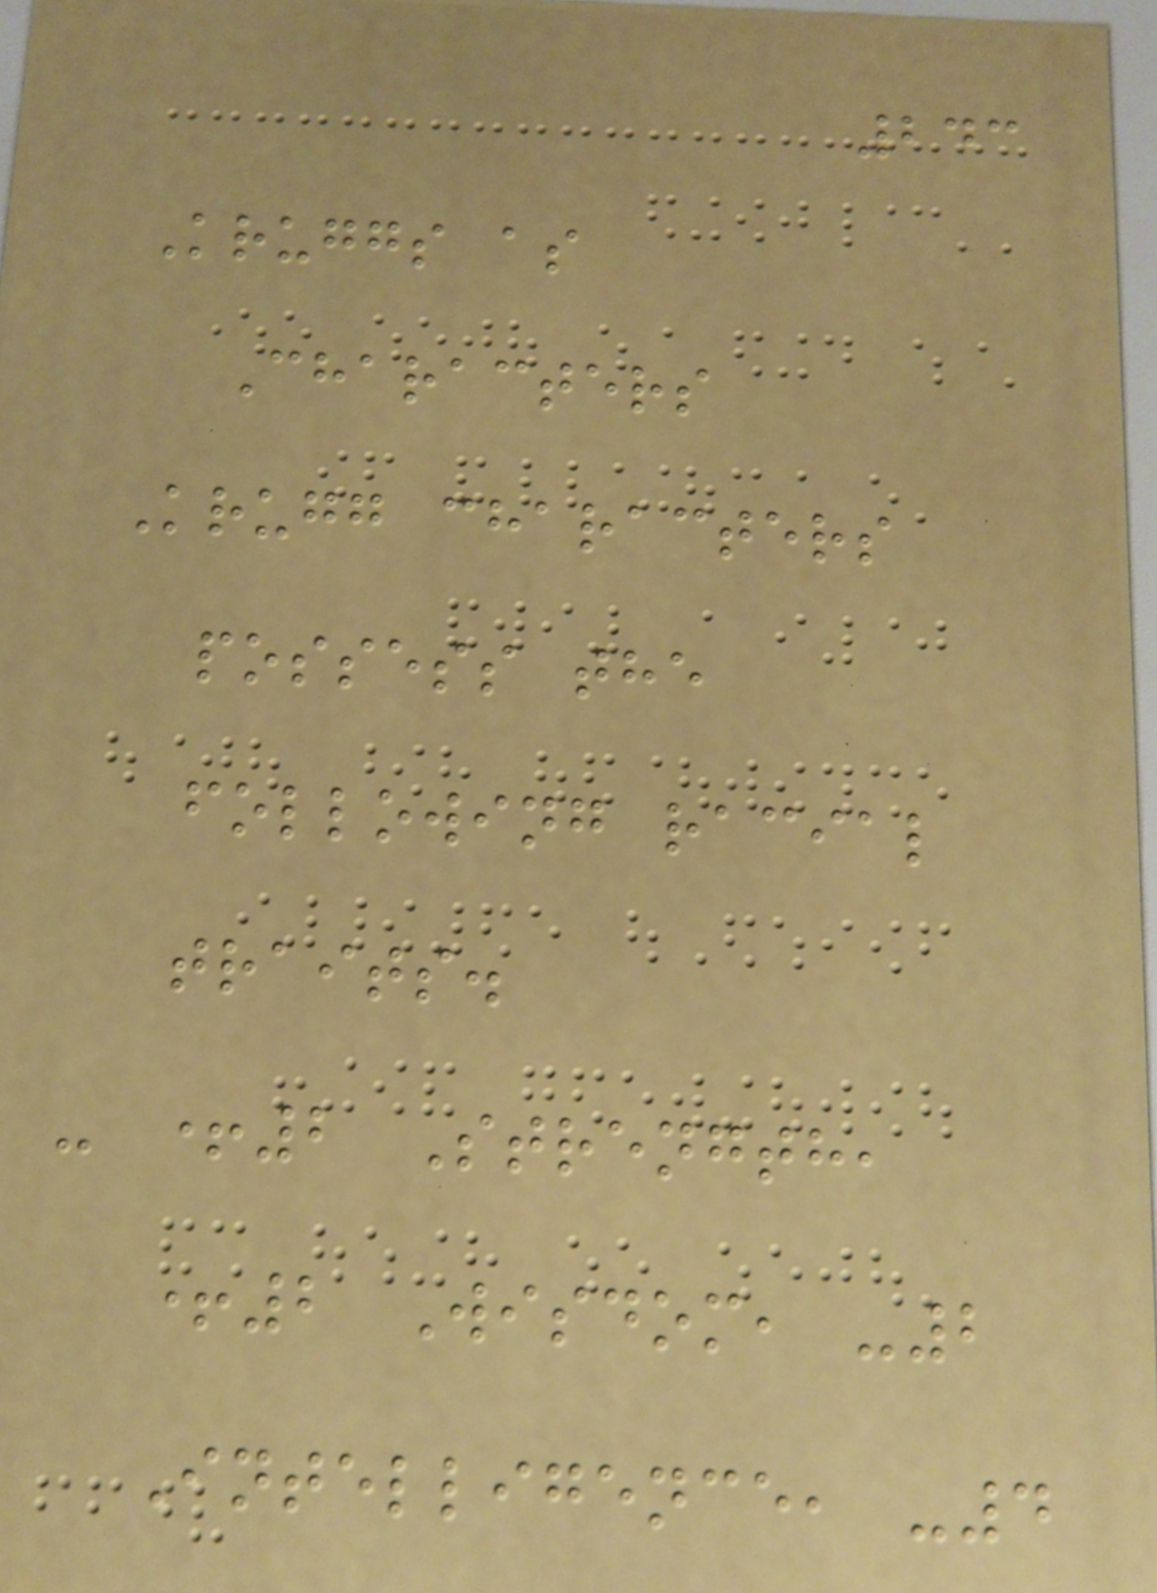243
Kruggs as
Characters
Krugg characters
possess the
following racial
traits.
- +2 Strength,
+2 Wisdom, -2
Intelligence, -4
